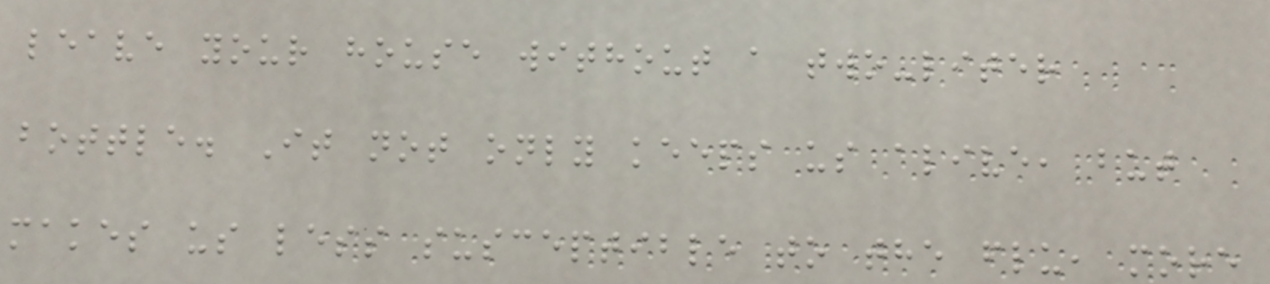leave your house without a two-liter
bottle. It not only keeps us alive, but
makes us less susceptible to the flu, more
